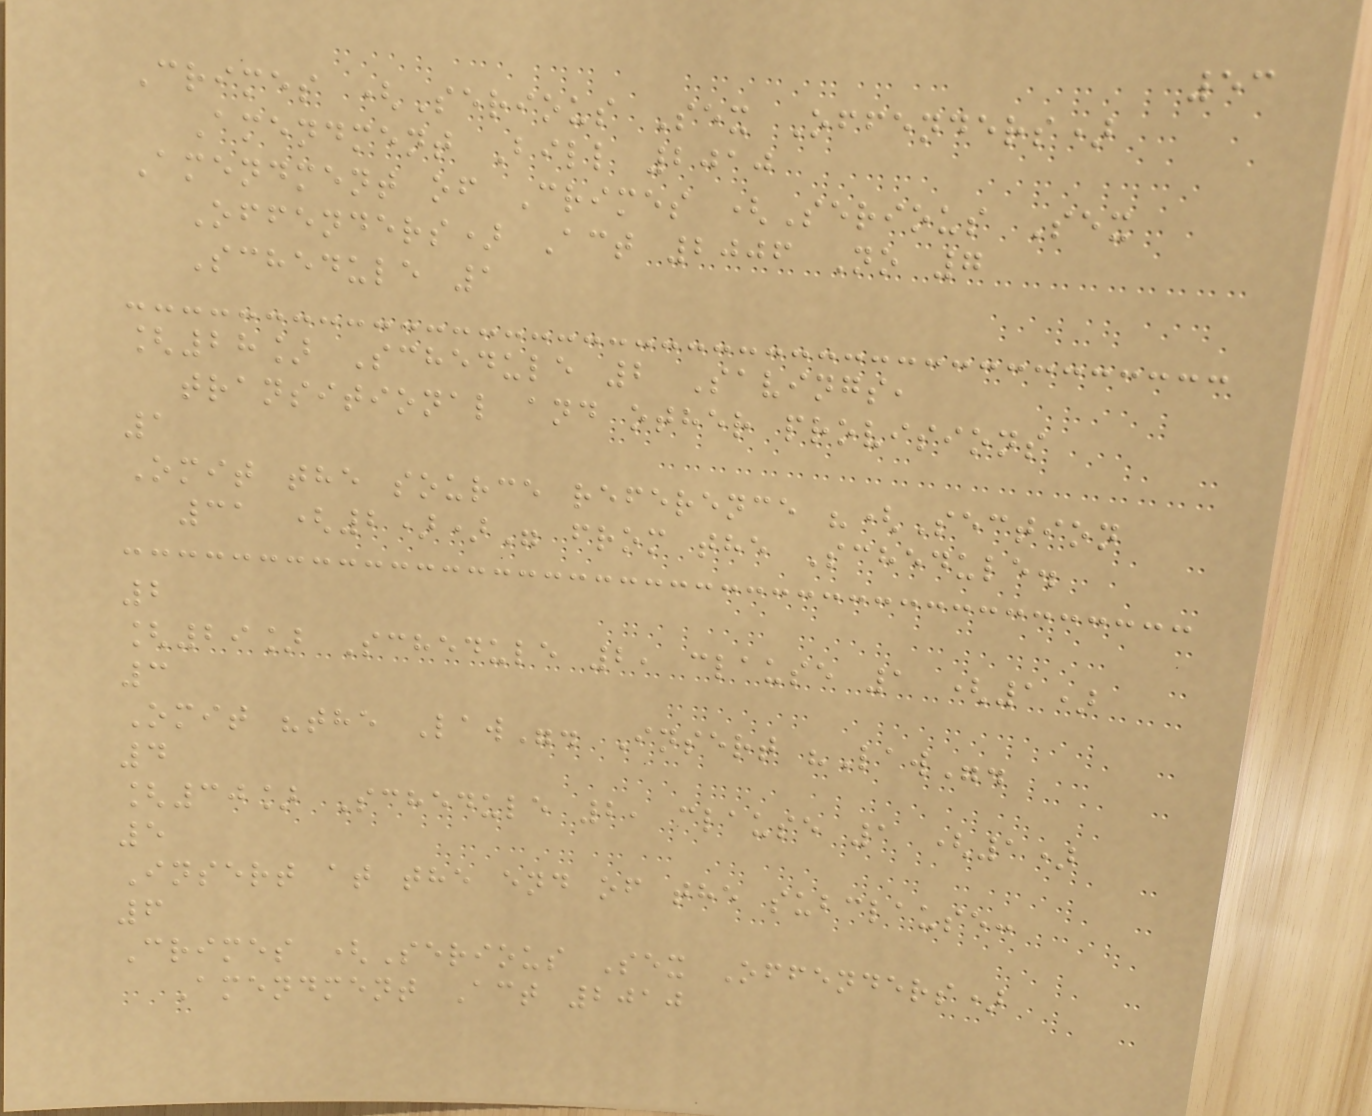53
Crimes (Serious Sex Offenders)
Amendment Bill 2010
Amendment of Crimes (Serious Sex
Offenders) Act 2006 No 7
Schedule 1
[28] Schedule 2 Savings,
transitional and other provisions
1
Omit the source reference "(Section
31 (2))" from the Schedule.
2
[29] Schedule 2, clause 1 (1)
3
Omit "the Law". Insert "Law".
4
[30] Schedule 2, clause 1 (1)
5
Insert at the end of the subclause:
6
Crimes (Serious Sex Offenders)
Amendment Act 2010
